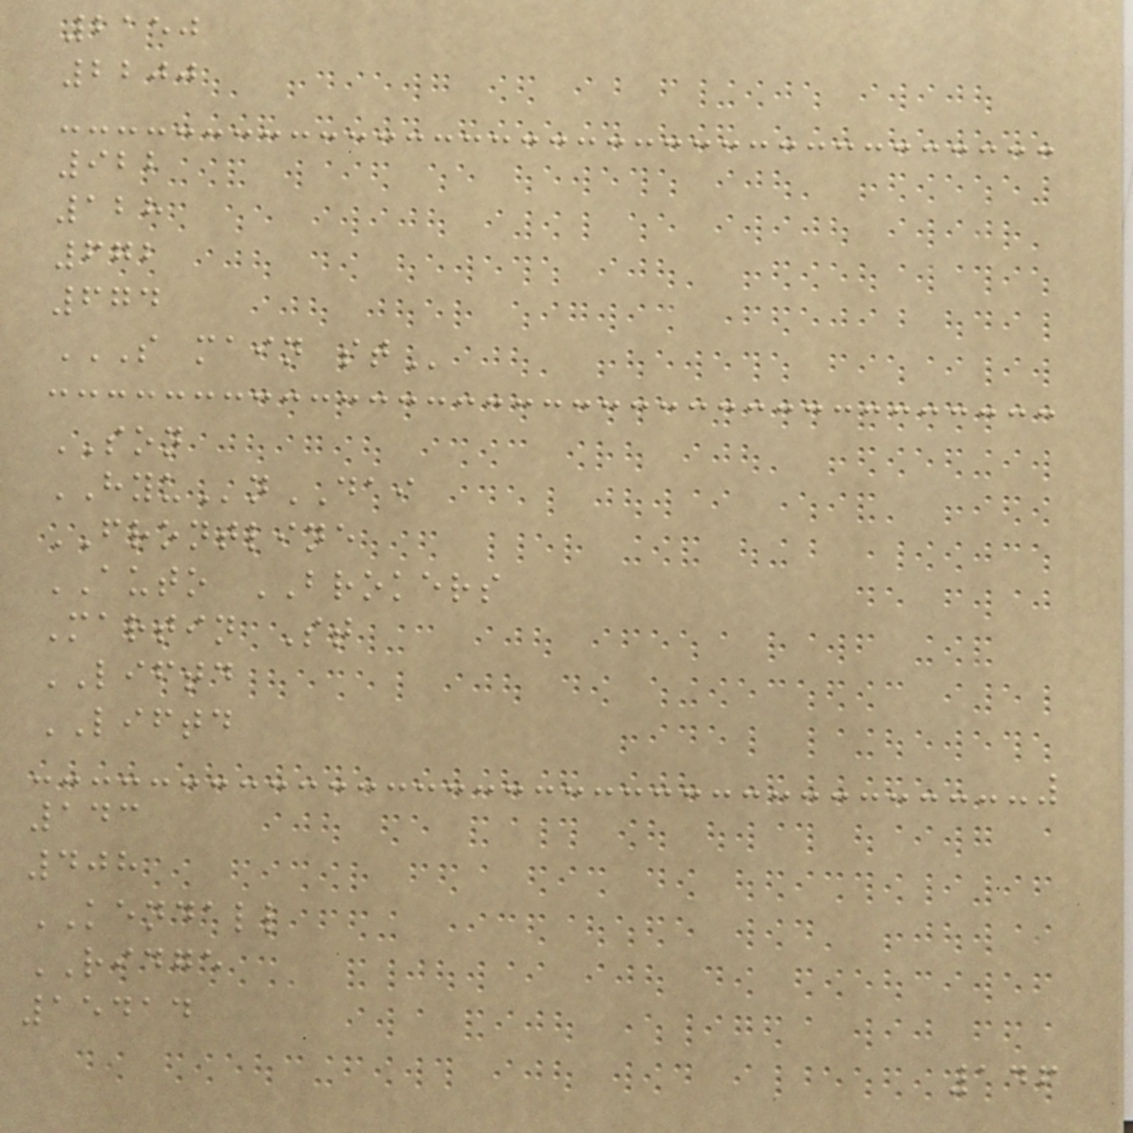2150
2200
922
128
672
674
S MAIN ST
SON
HYUnDAI
FRONTLINE
AUTO BROKERS
Martin St
LIFTD
LIFTD
143
408
KENDALL
RIDGE
15414
146
